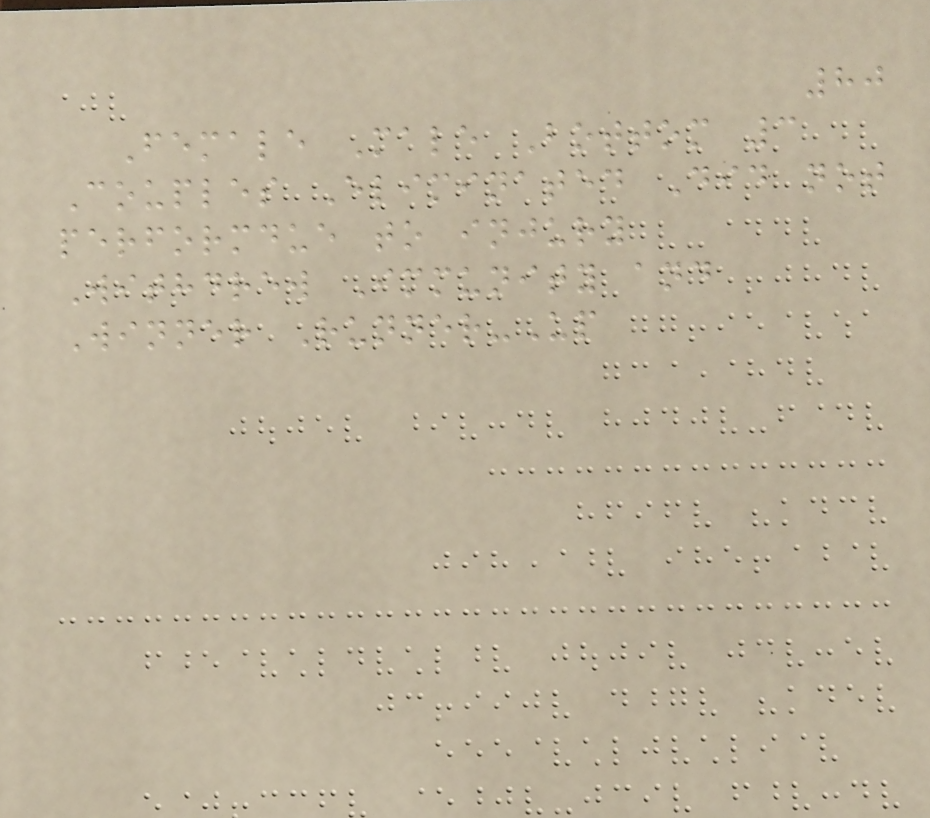80
Female Male Bottom 3
Couples Eliminated Did not
performdue to injury
Withdrew Immunity and
Winner Runner-Up
